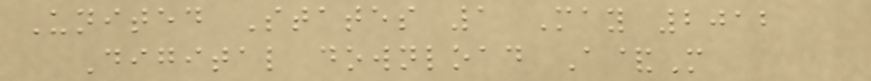United States 1 May 2012
Digital download A&M
